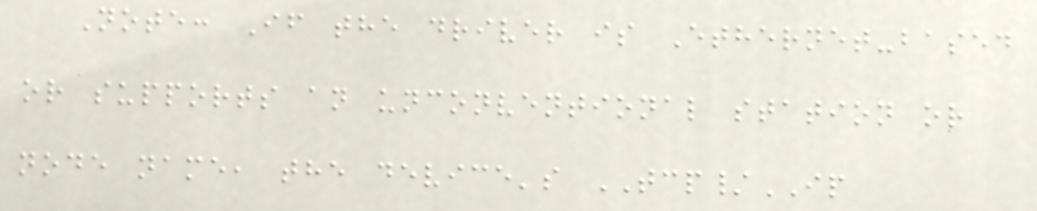Note: If the driver is Ethernet-based
or supports an unconventional station or
node name, the device's TCP/IP
